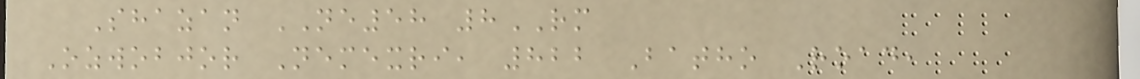Shazan NE58 8RM
Ozwobjor Nemexri, 822 Batho Road,
